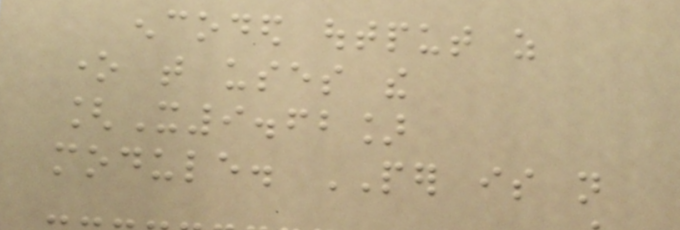encoded output as
one that uses the
[X9.62]
module. PER is not
